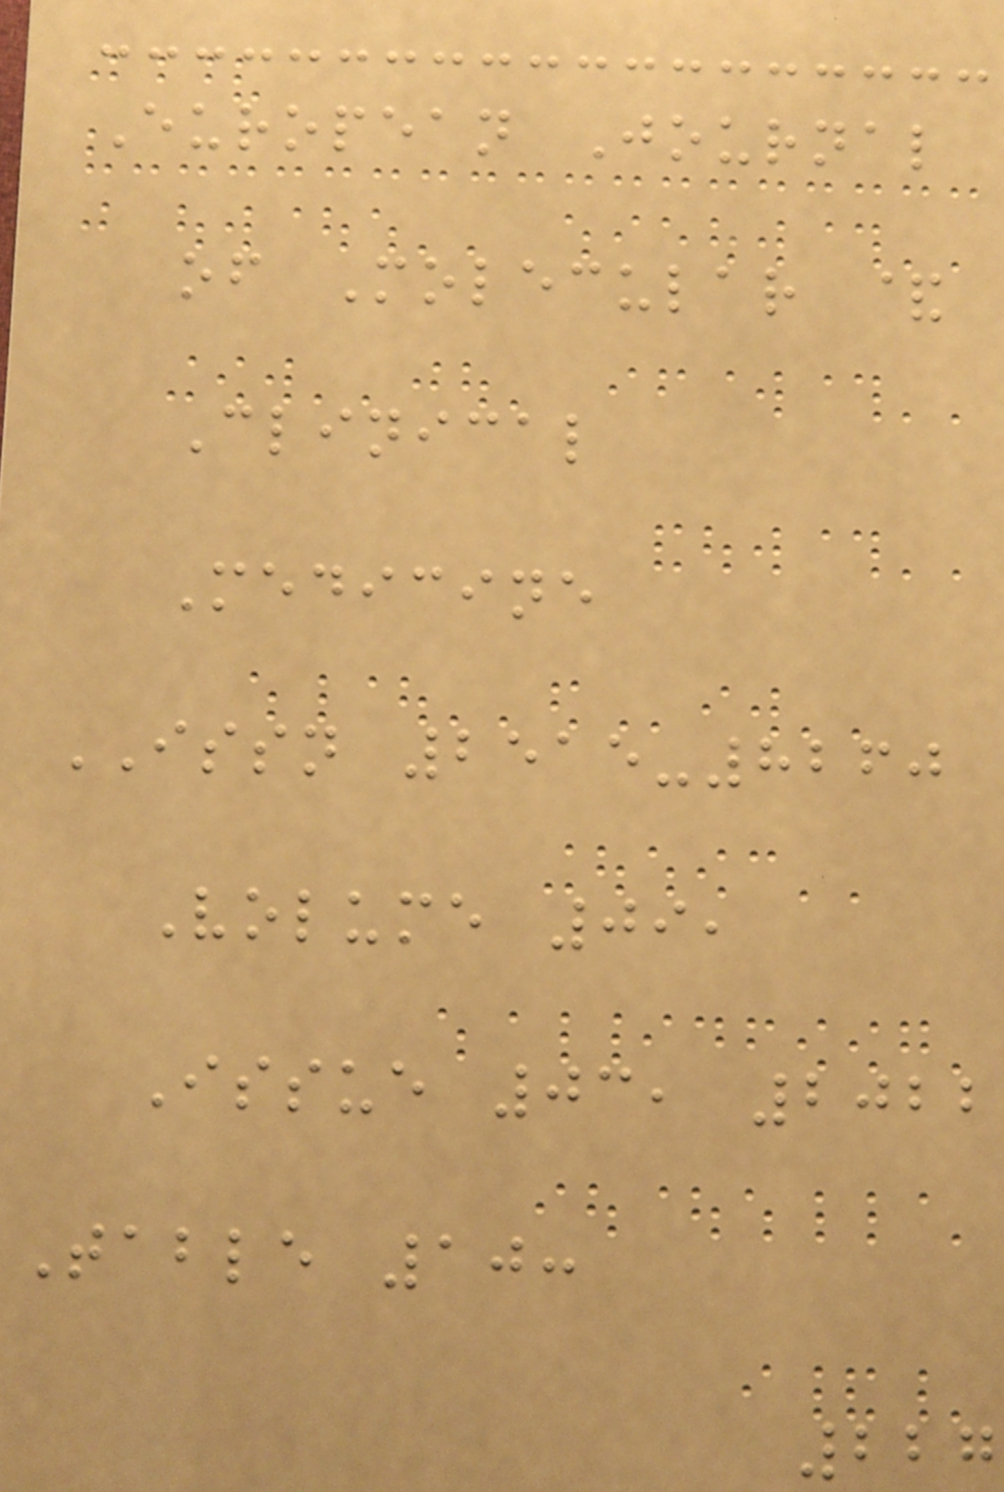European Journal
of Molecular &
Clinical
Medicine
ISSN 2515-8260
Volume 09,
Issue 03, 2022
Table 10:
227
